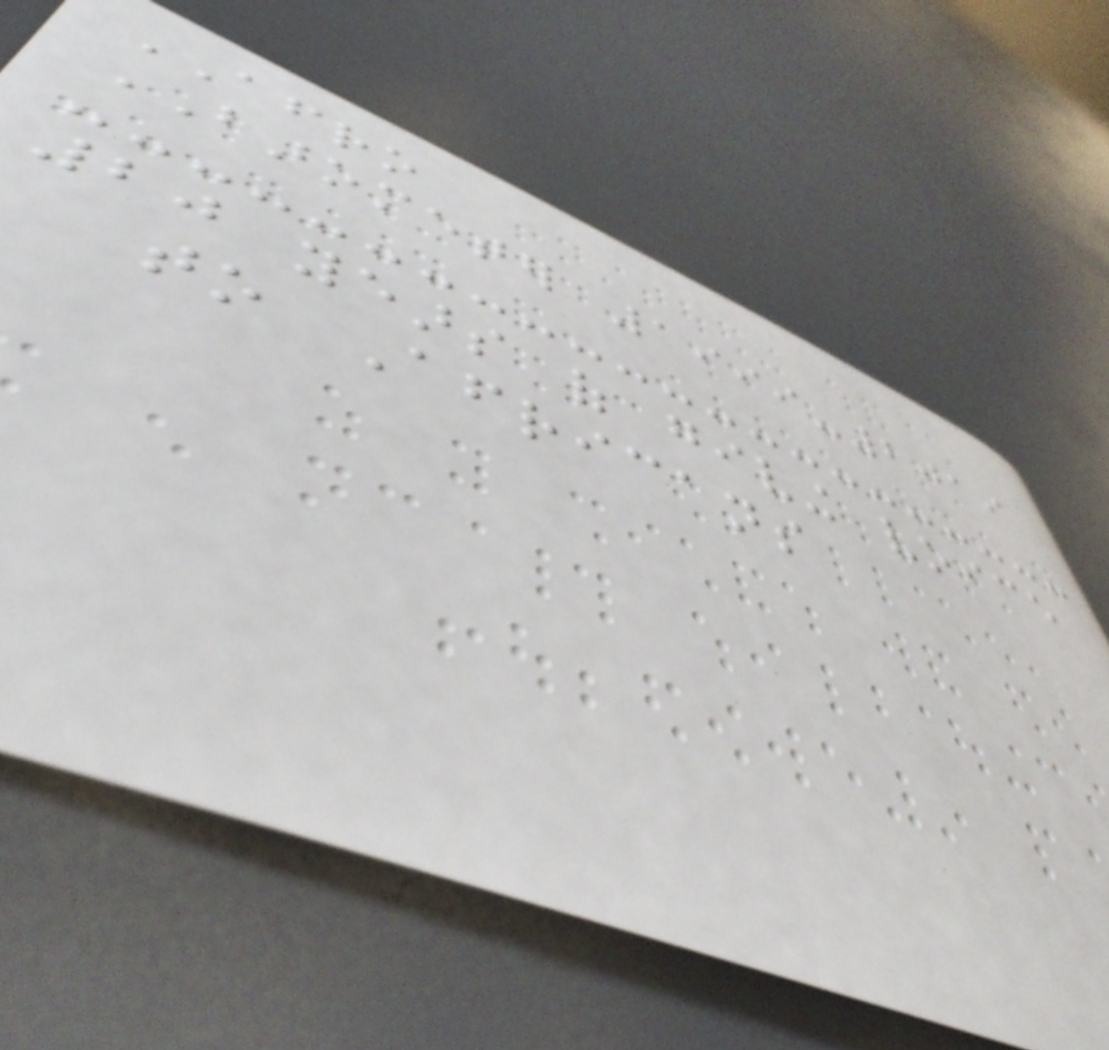AFRO
BAROMETER 1999-2019
20 years of giving voice
to Africans
